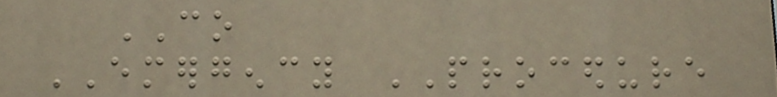CO
EMERGENCY PROCEDURE
